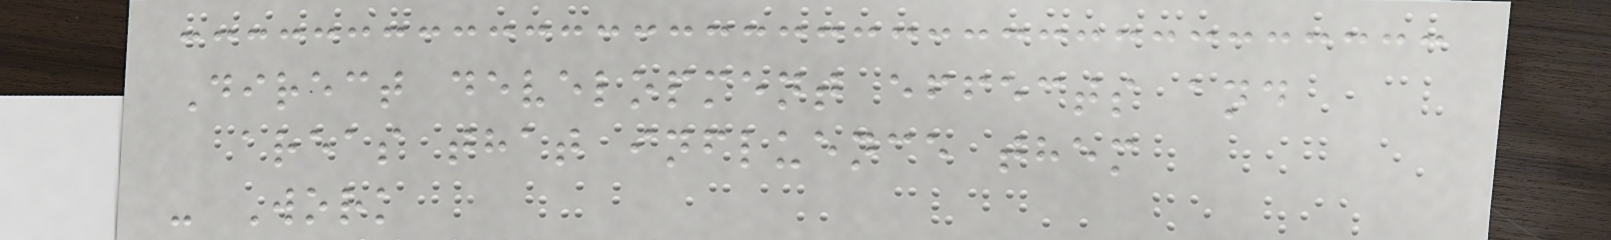Direct development effects and
areas that influence them
- Work
